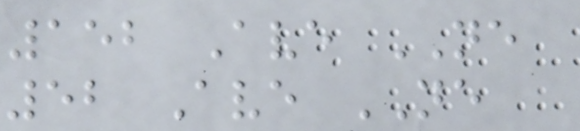152 Ave NE
52 Ave NE
